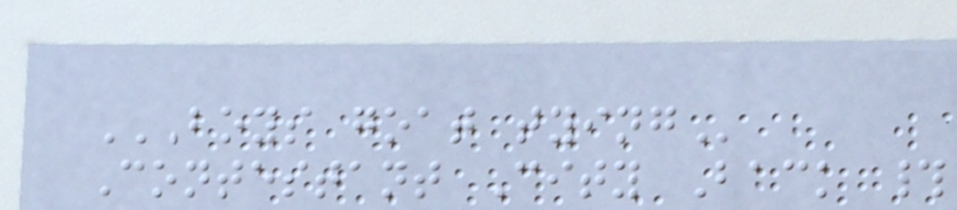BOYS GOAT TYING
Contestant City Back #
